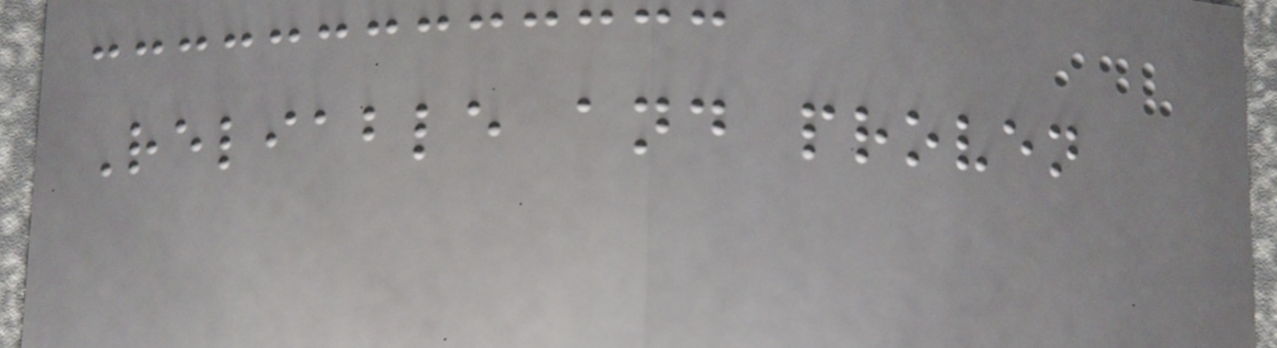Reliable and proven
